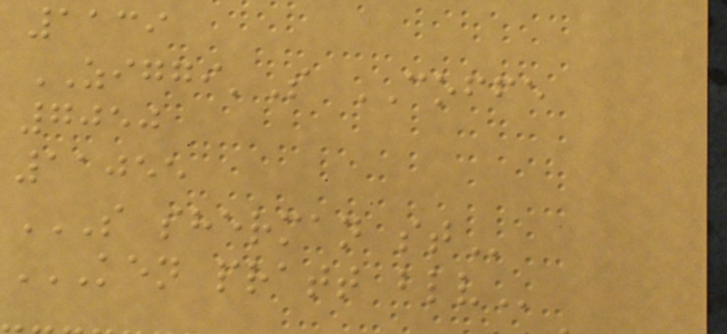1139
ZIGGI'S COFFE
7050
11055
S SHERMAN ST
KEN PRATT BLV
